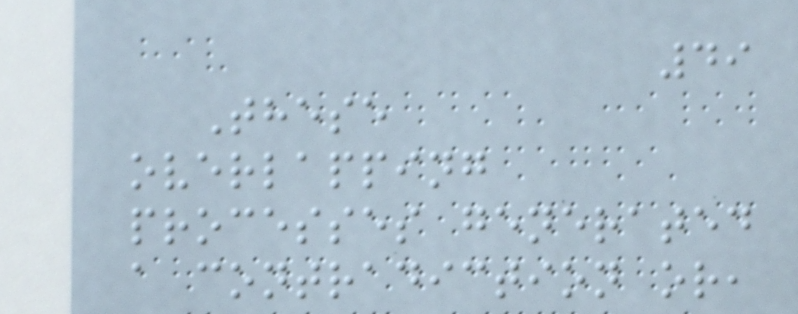49
These
overlapping
processes generated
a contradiction or,
